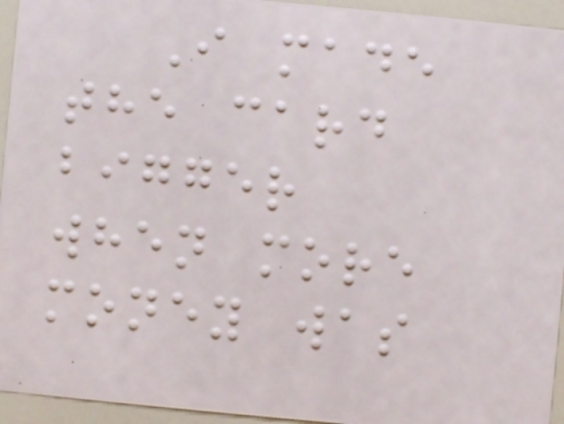I made
the card
bigger
when more
money was
